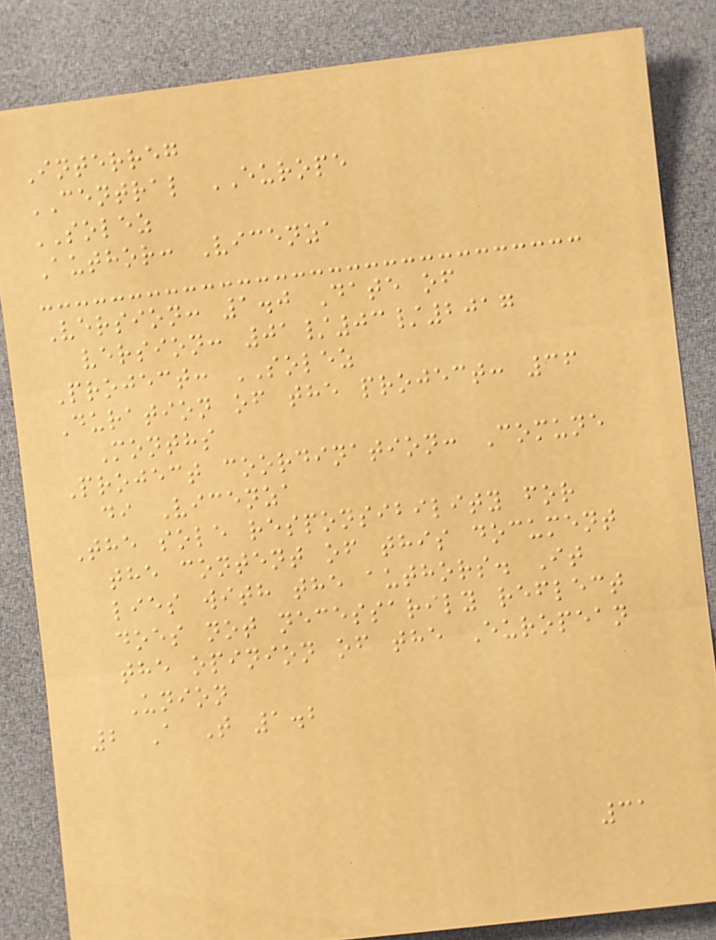Interreg
CENTRAL EUROPE
SOLEZ
Author: Vicenza
Version: 1.0 Date of
version: 01/03/2017
Project: SOLEZ
Duration of the project: 36
Months
Project coordination: Comune
di Vicenza
The sole responsibility for
the content of this document
lies with the authors. It
does not necessarily reflect
the opinion of the European
Union
2 A T 1.2
31
